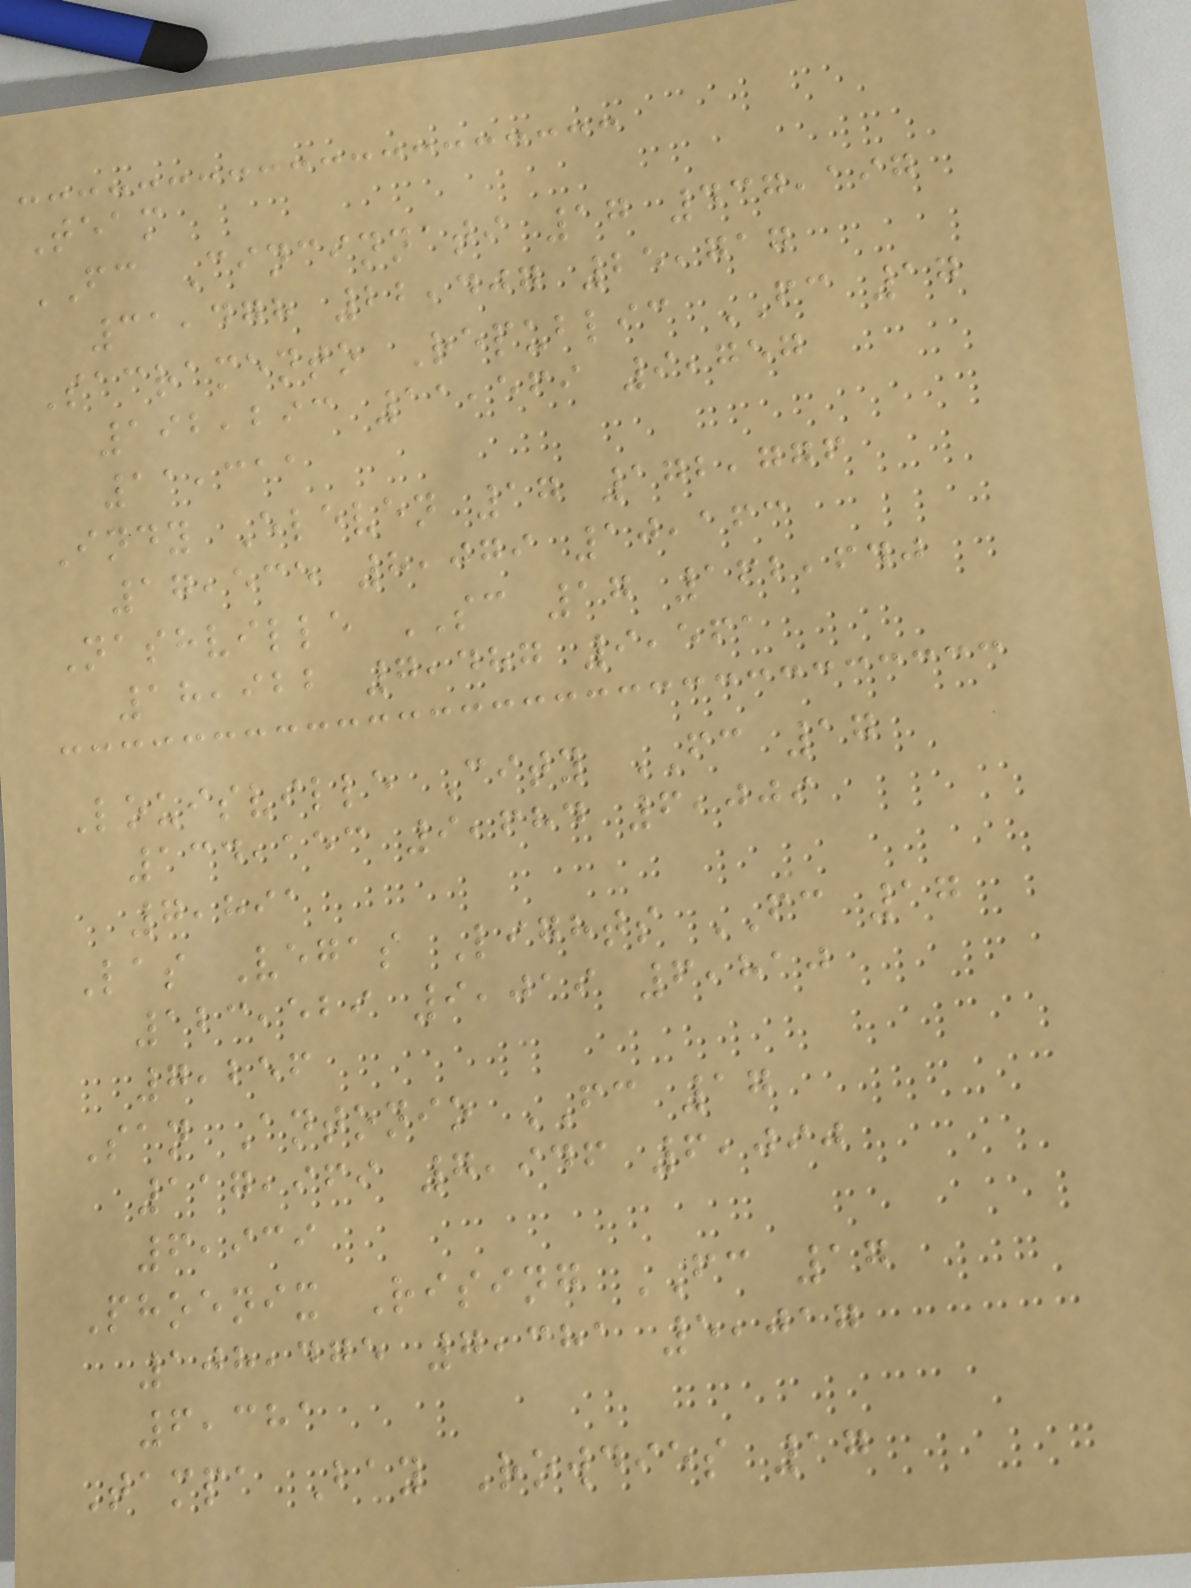Team
FC Cincinnati 17 437,197
31,478 22,407 25,717
Sacramento Republic FC 17
192,293 11,569 9,757
11,311
Indy Eleven 17 172,776
17,535 8,079 10,163
Nashville SC 17 162,640
18,922 7,487 9,561
Louisville City FC 17
134,153 9,684 6,009
7,891
Las Vegas Lights FC 17
123,529 9,019 6,810
7,256
San Antonio FC 17
117,969 7,946 6,090
6,939
Phoenix Rising FC 17
108,475 7,381 5,017
6,381
Tampa Bay Rowdies 17
